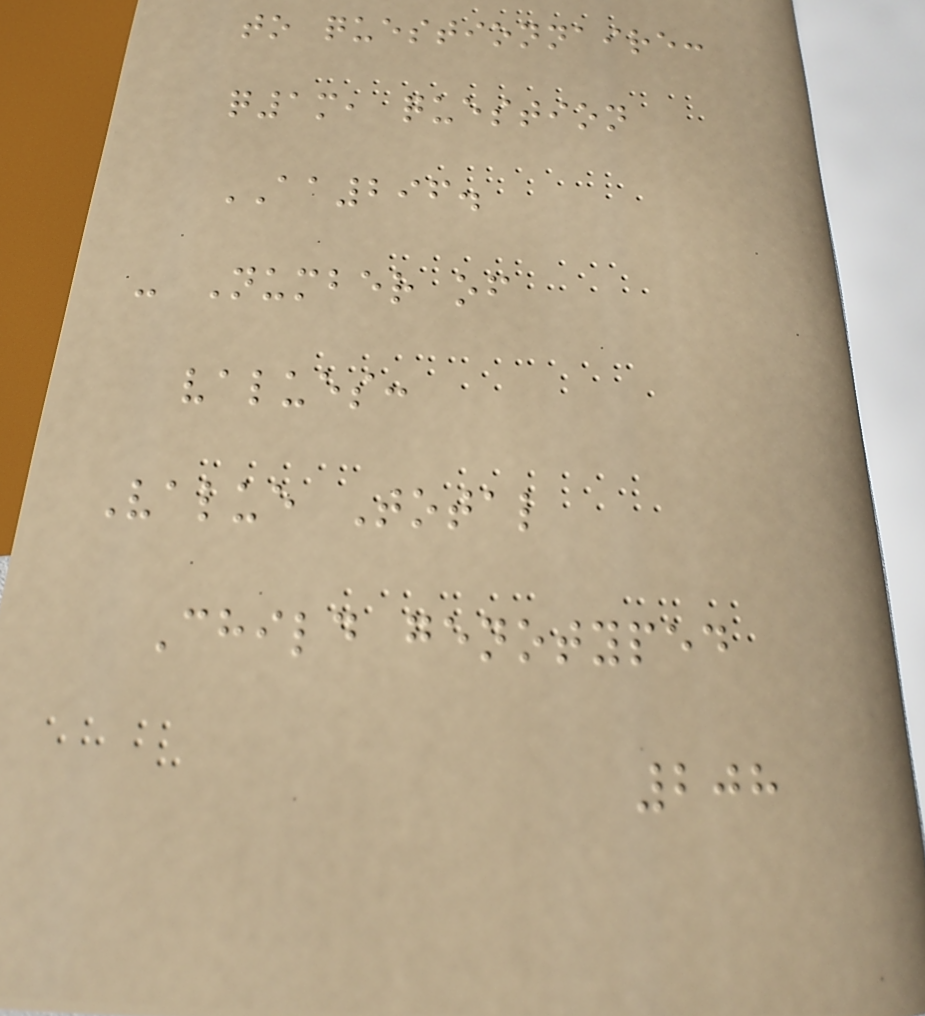to questionnaire:
q1m, question
AA296.
- Number of
values:
Value Total
Child genotyped
208
